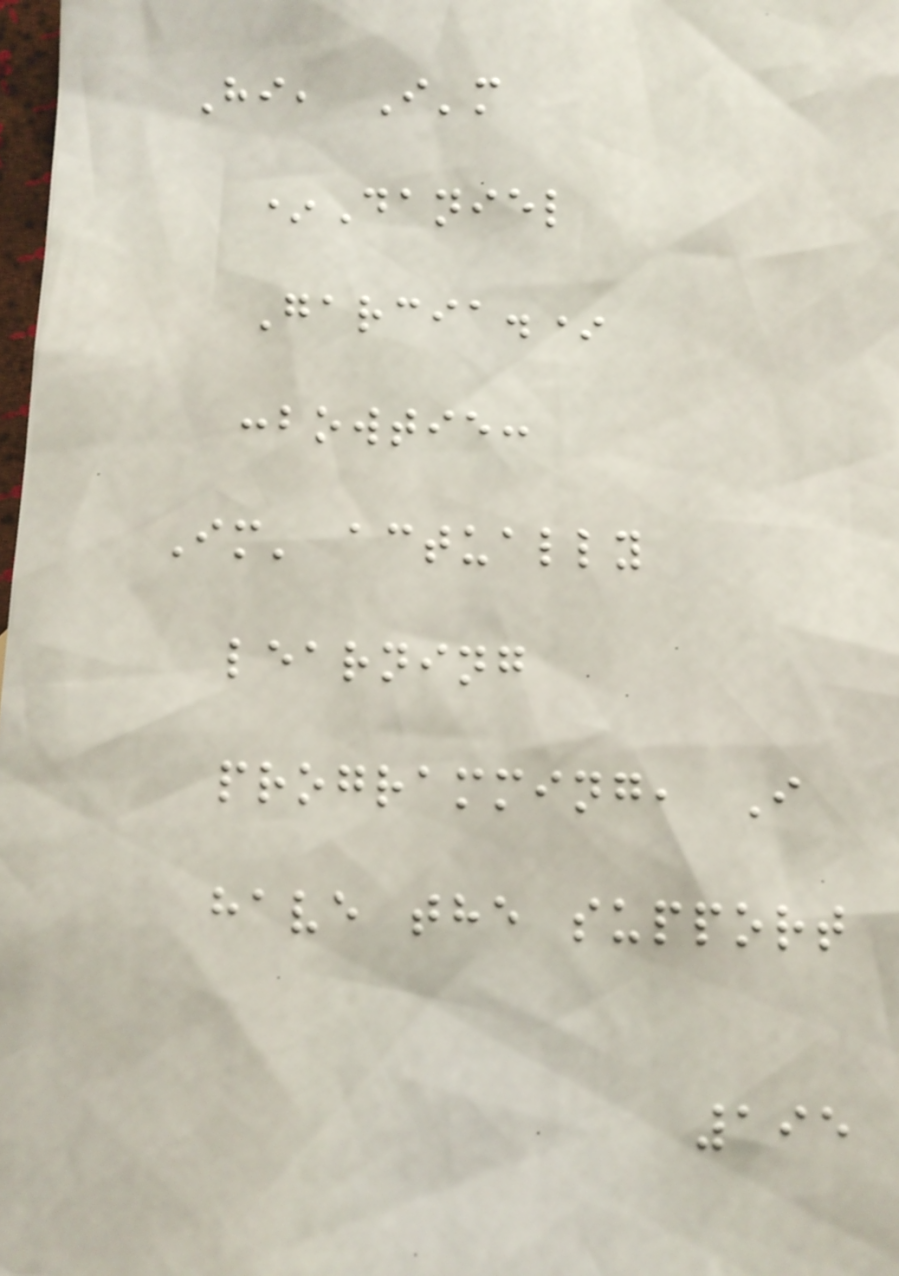Hi, I'm
*Daniel
Garcia.*
:bowtie:
Im' actually
learning
programming, I
have the support
195
